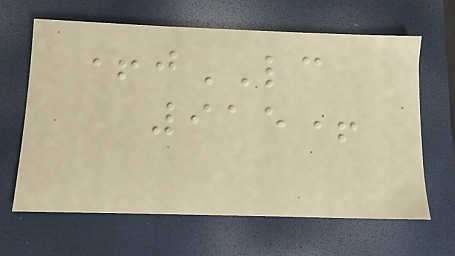+jLC
915+
